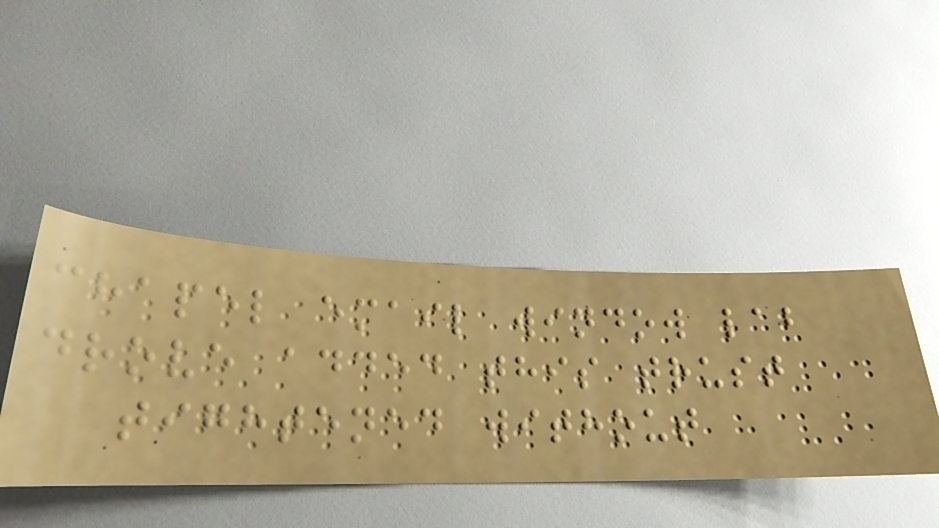chapel email window lab
drove added this trust
tightened without
